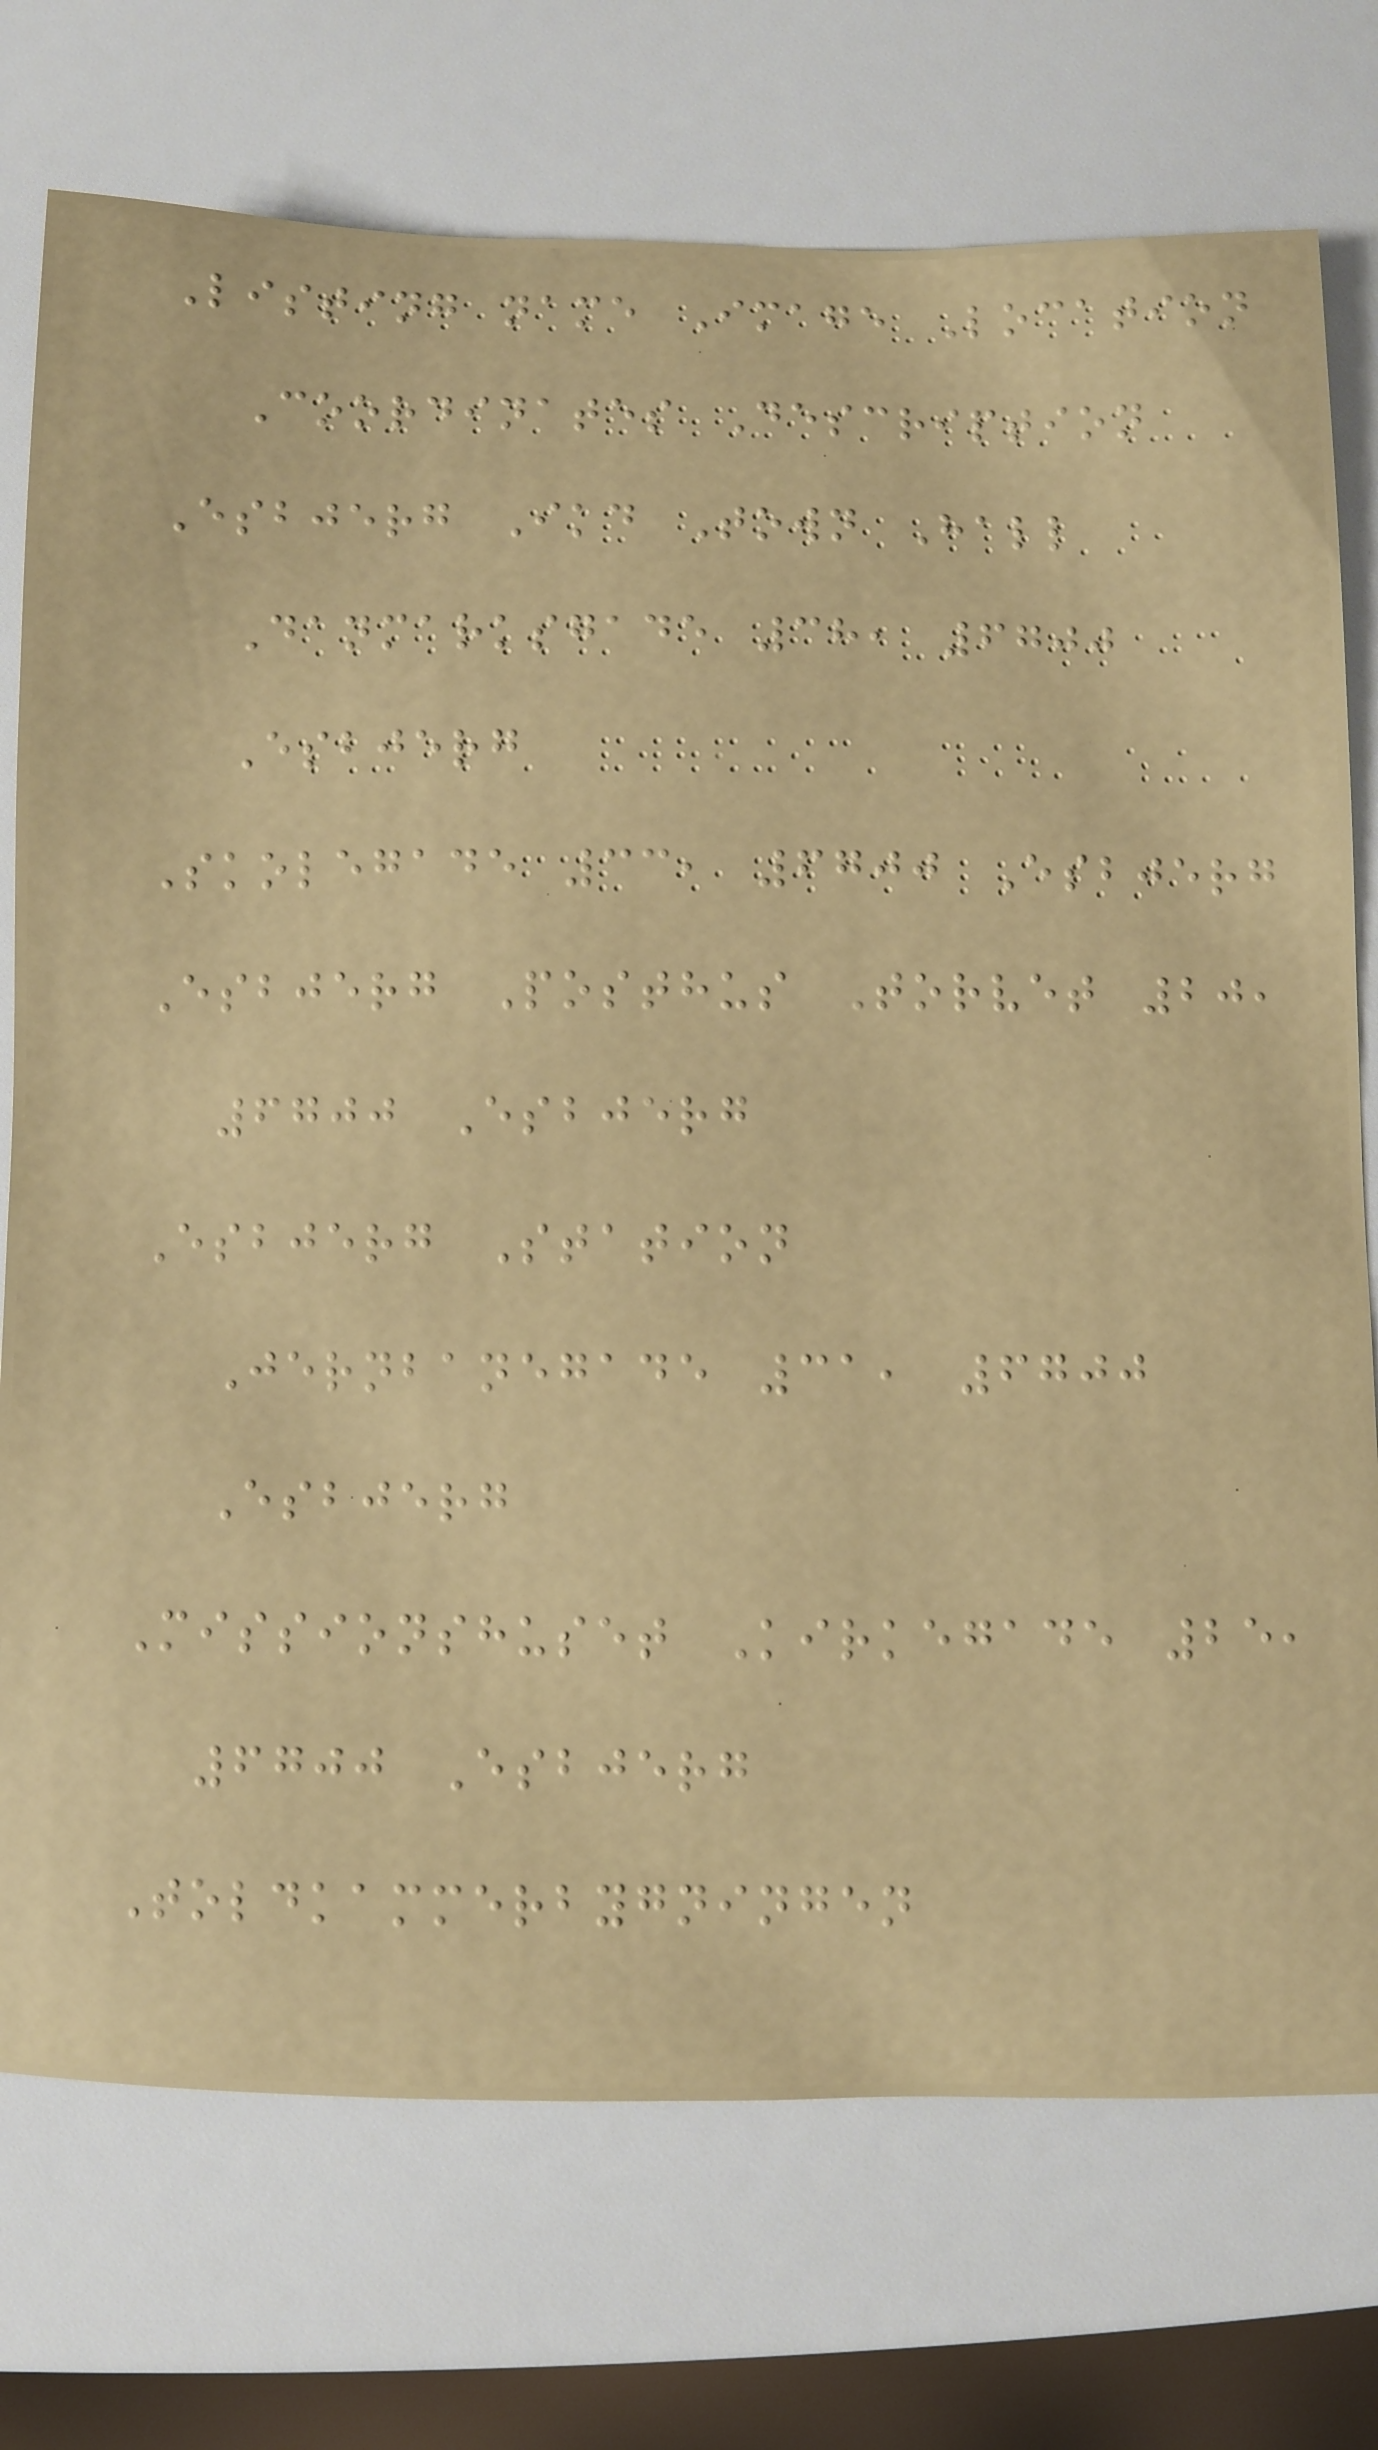Listing name Image Location
Coordinates Description
Esbjerg Ikd Town Hall
Danmarksgade 38, 6700
Esbjerg
Skolegade 33, 6700 Esbjerg
Esbjerg Posthus Torvet 20,
6700 Esbjerg
Esbjerg Station
Jernbanegade 31, 6700
Esbjerg
Missionshuset Kirkegade 25,
6700 Esbjerg
Toldkammerbygningen
